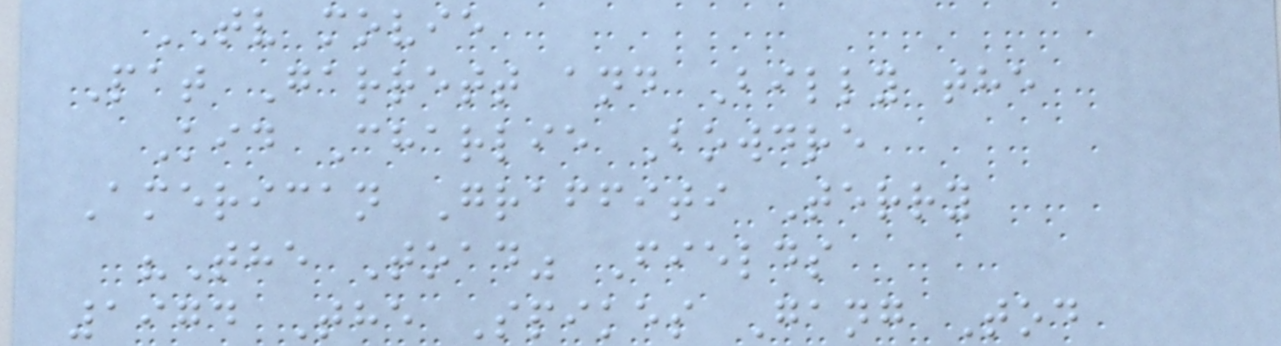TV movie
Pat Garrett and Billy the
Kid Charlie Bowdre
American Graffiti Terry
"The Toad" Fields
1974 The Spikes Gang Tod
